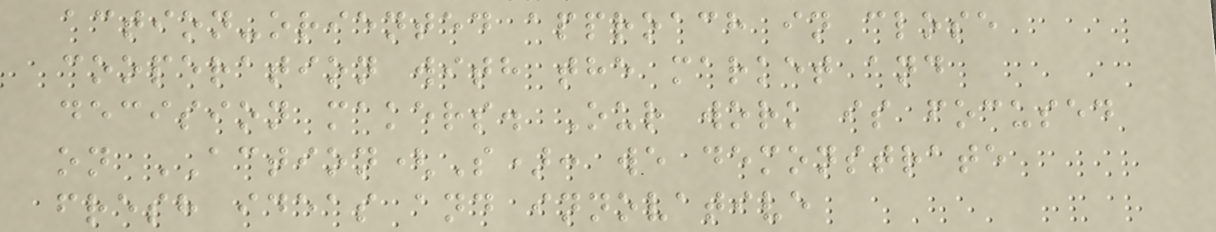action-oriented approach in close
cooperation with the market and
decision makers. Our work is focused
on ACTION(S): we demonstrate
fresh ideas and innovative
